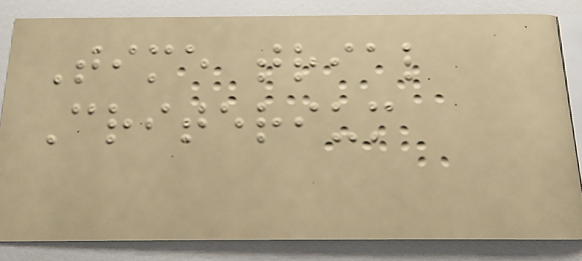Time trial
Criterium
